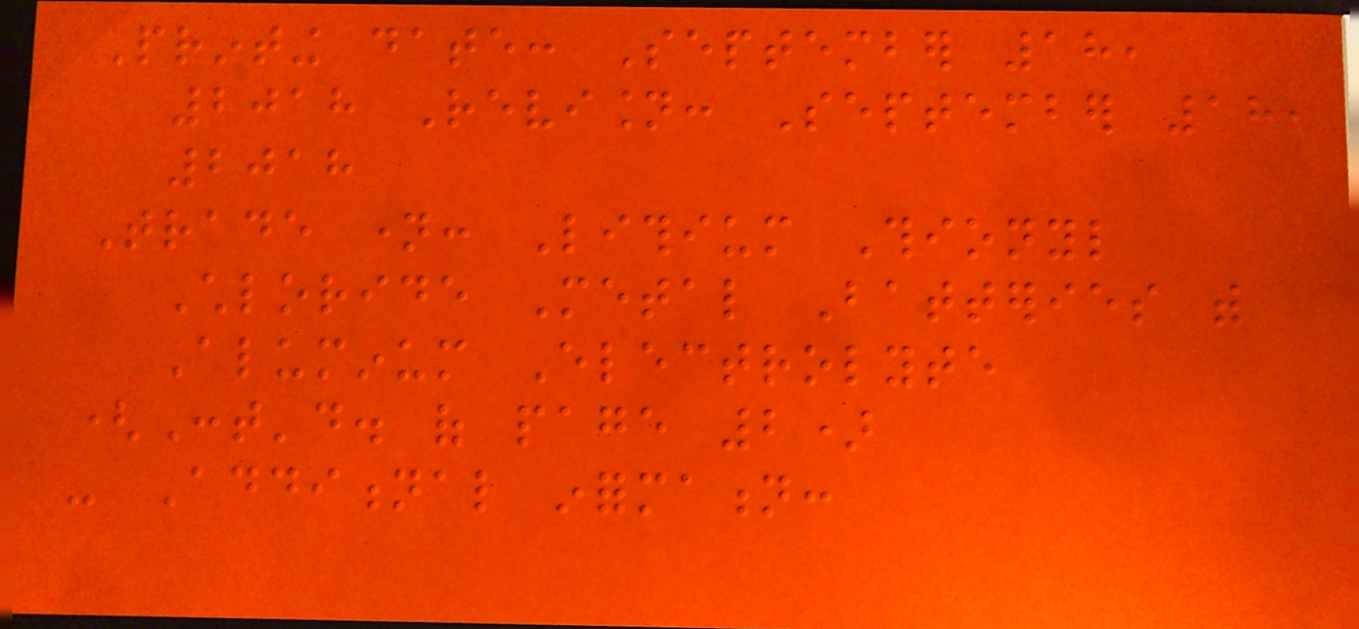Printing date: September 18,
2018 Revision: September 18,
2018
Trade name: Lithium Thionyl
Chloride Metal Batteries with
Aluminum Electrolyte
(Cont'd. of page 2)
- Additional information:
